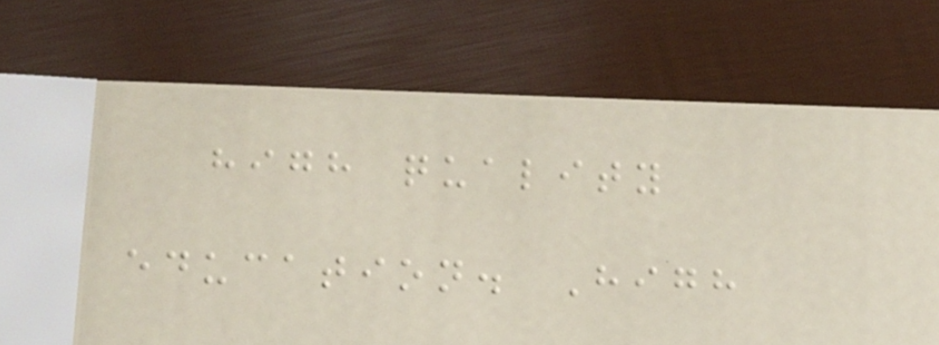high quality
education. High
